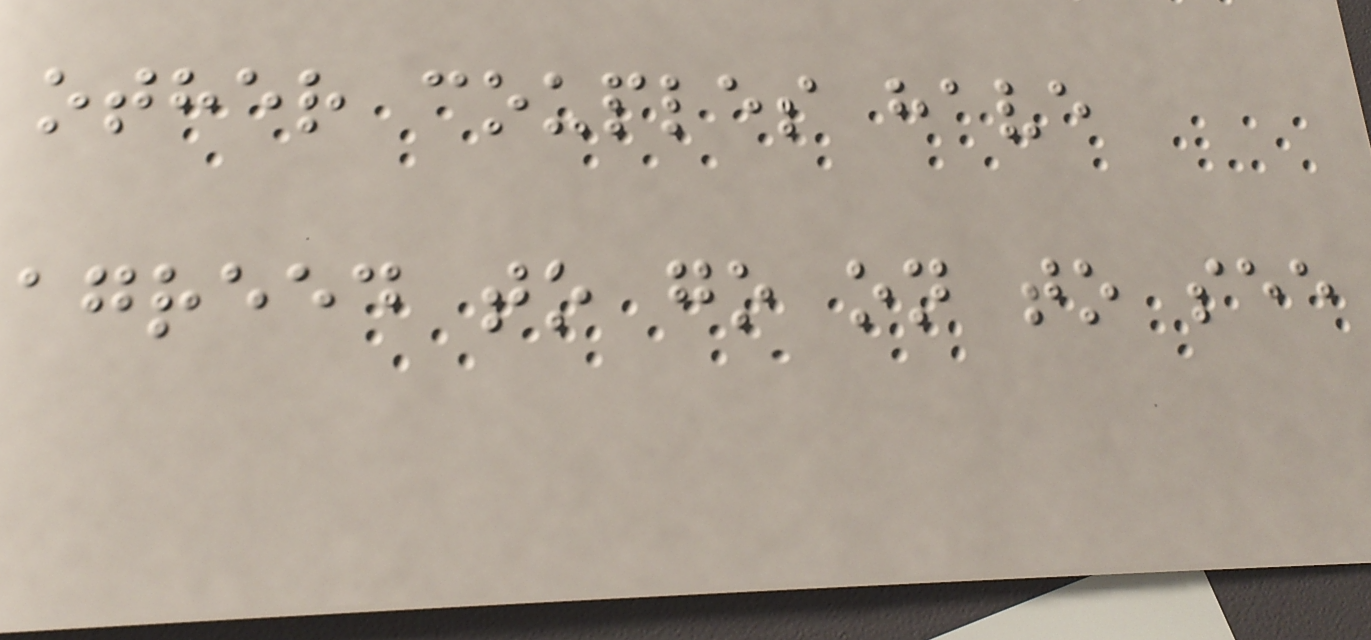other couples have
agreed to go on to see
